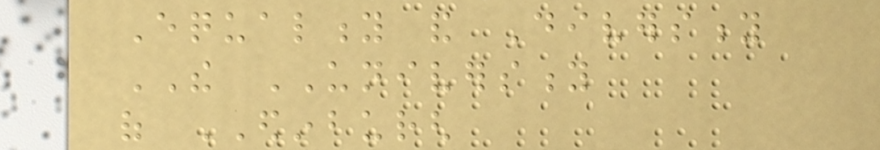Equality and Diversity
THE UNIVERSITY
of EDINBURGH
